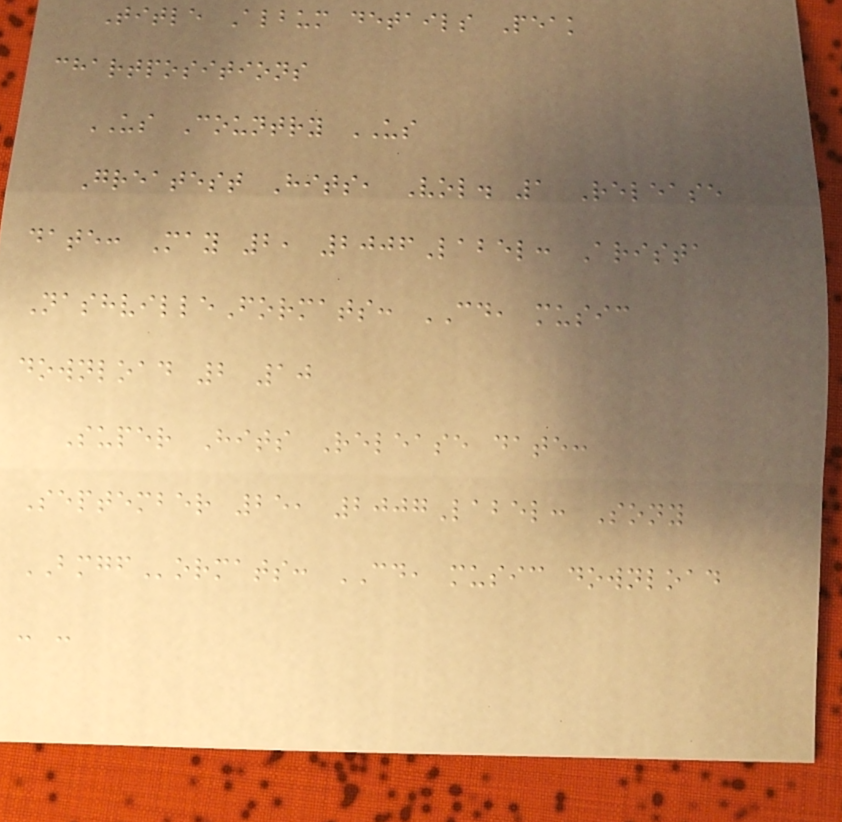Title Album details Peak
chartpositions
US Country US
Greatest Hits, Vol. 1 Release
date: May 2, 2006Label: Arista
NashvilleFormats: CD, music
download 2 10
Super Hits Release date:
September 25, 2007Label: Sony
BMGFormats: CD, music download
- -
